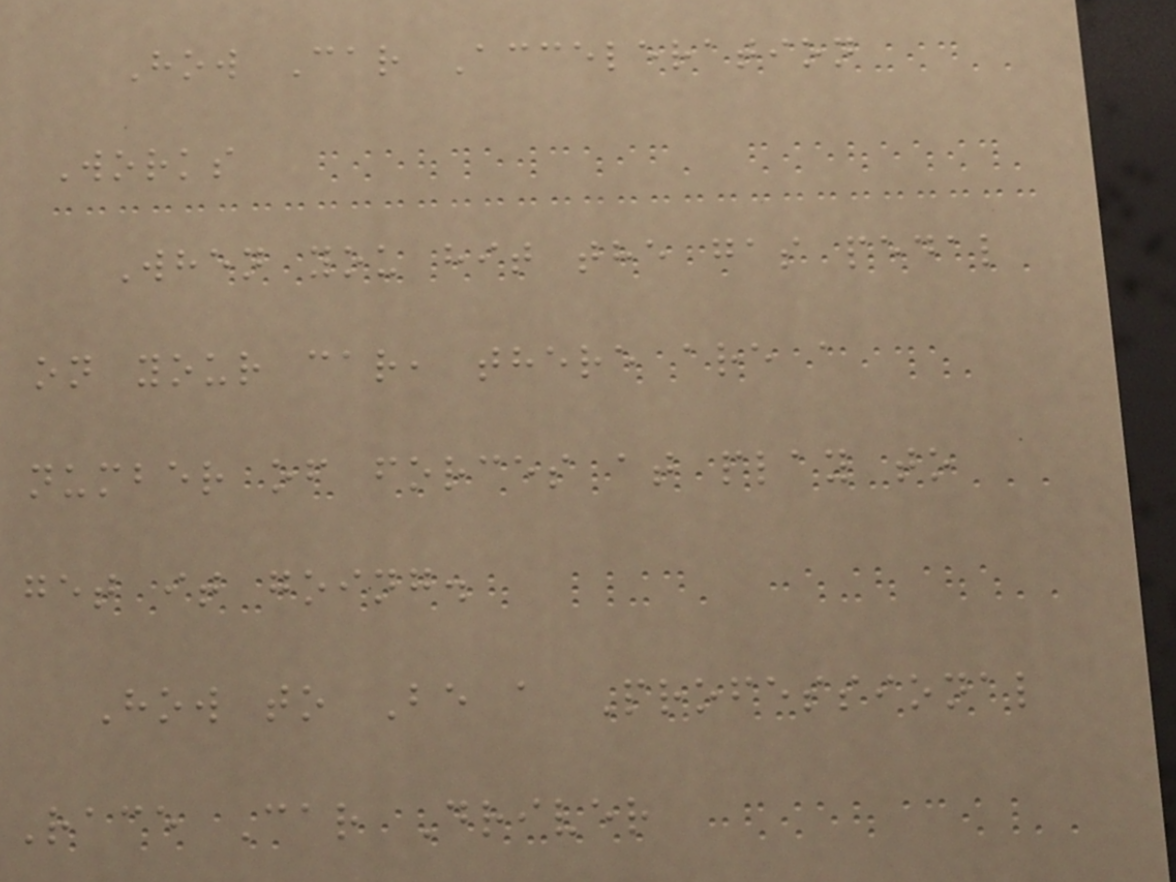How Car Acceleration
Works
When you hit the gas pedal
on your car, there are a
number of forces at play to
get it going.
How to Be a Professional
Race Car Driver
